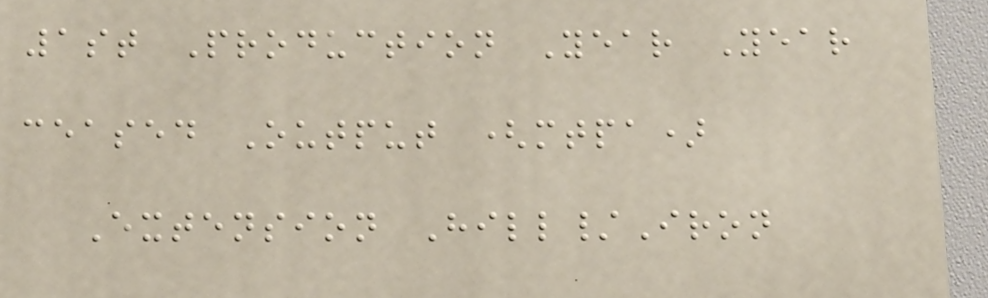1st Production Year Year
ceased Output (mtpa)
Extension Hill/Iron
